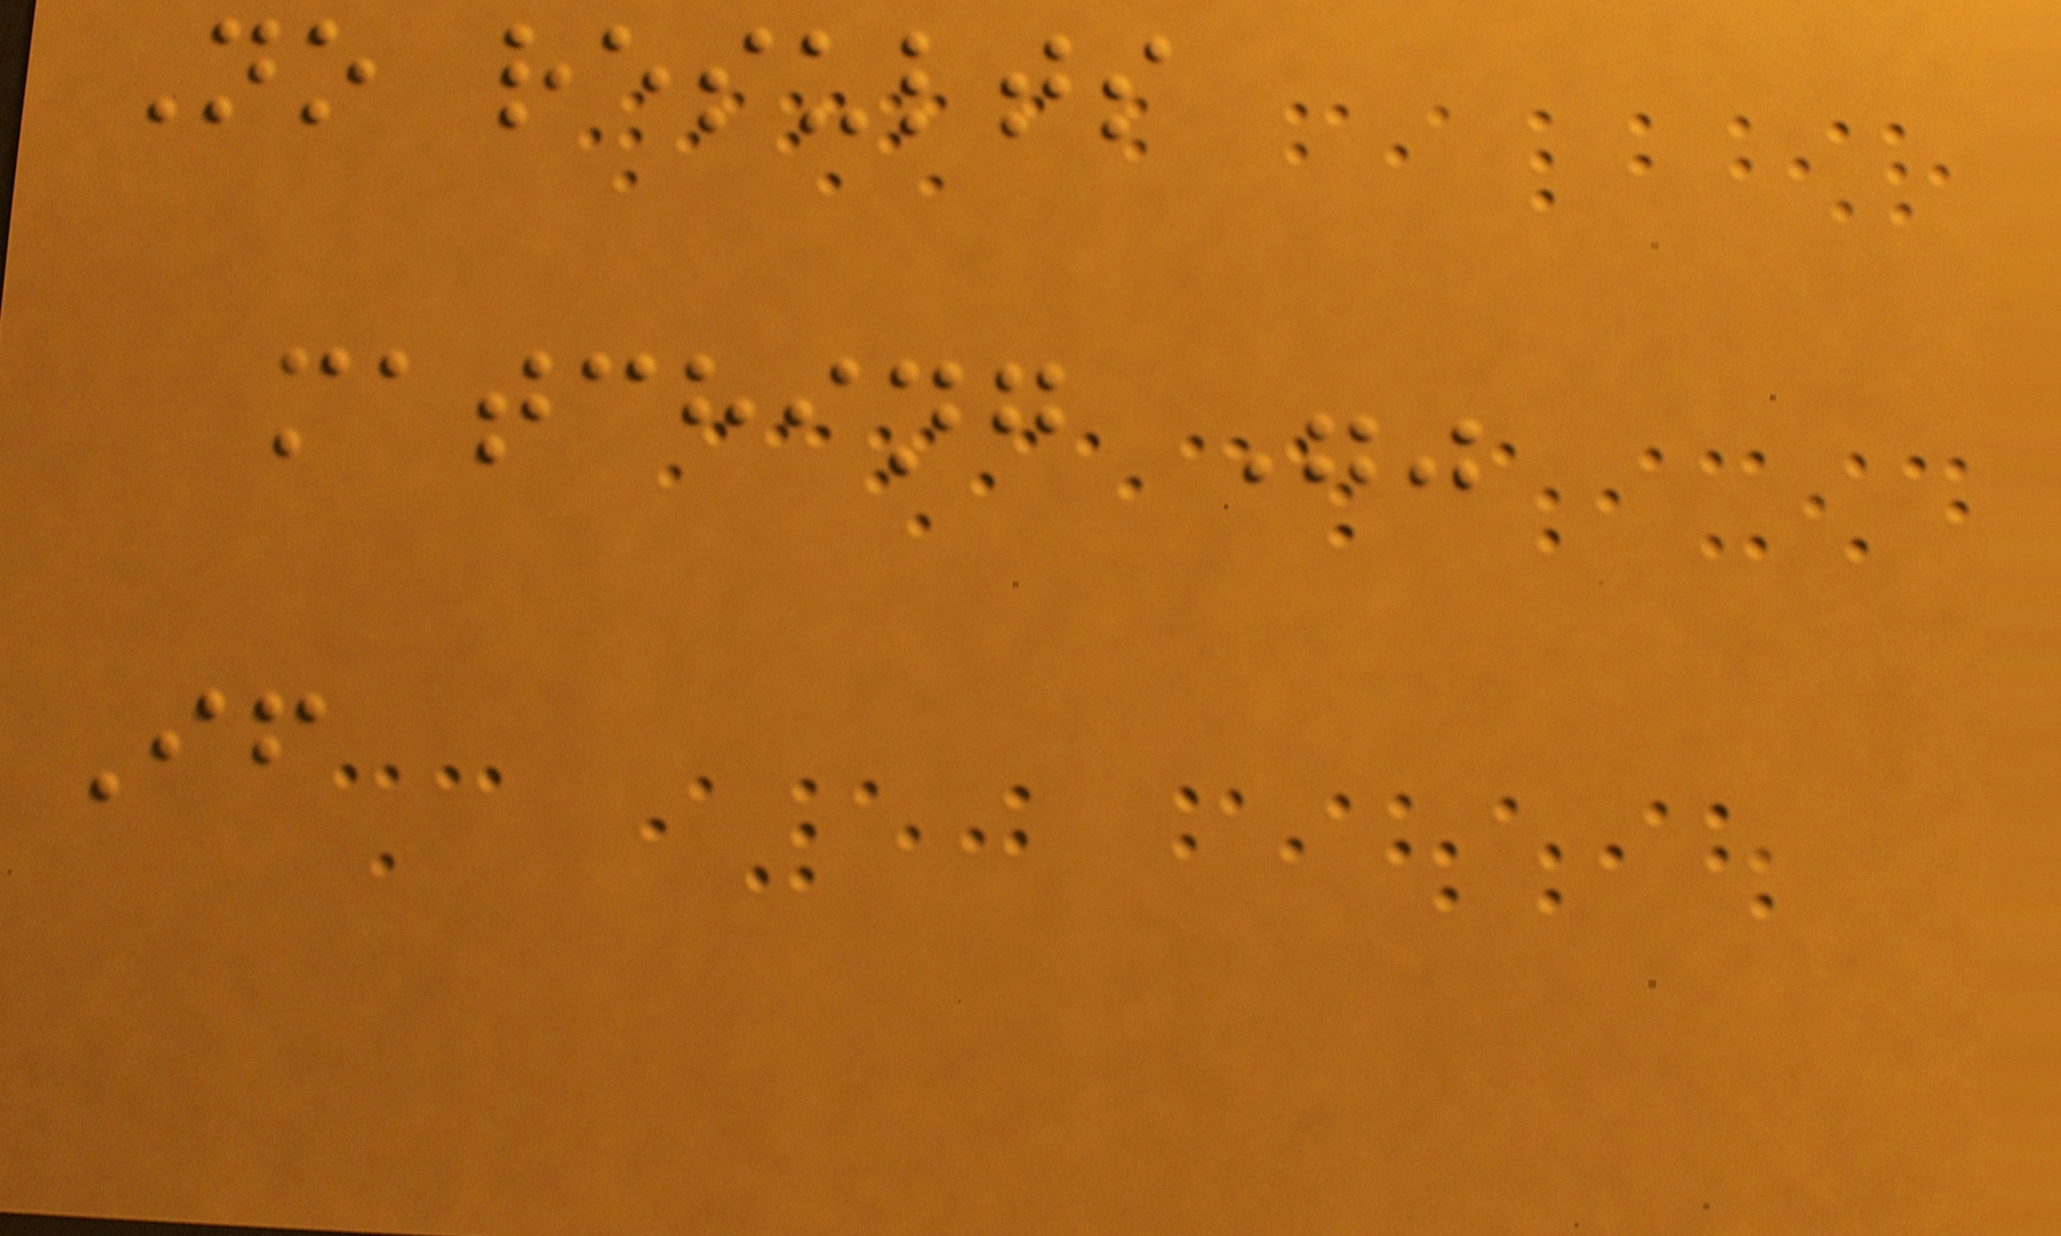No results
matching ""
If
